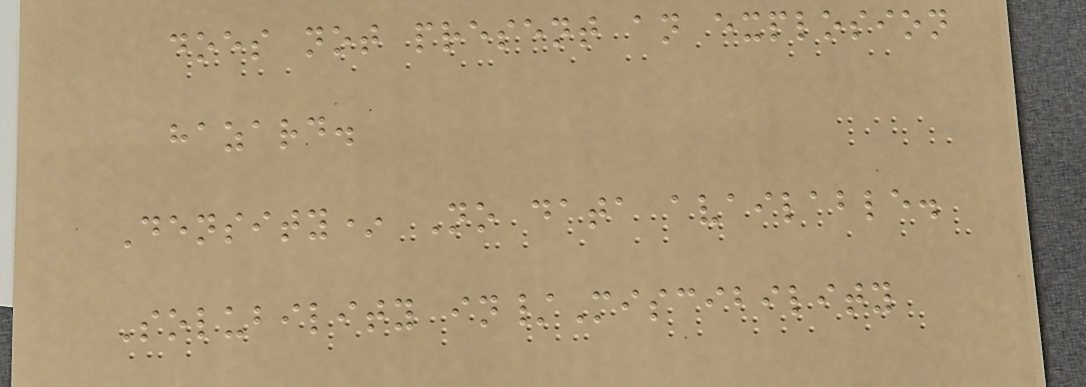does not present an explosion
hazard.
Density* No data available.
Solubility in/Miscibility
